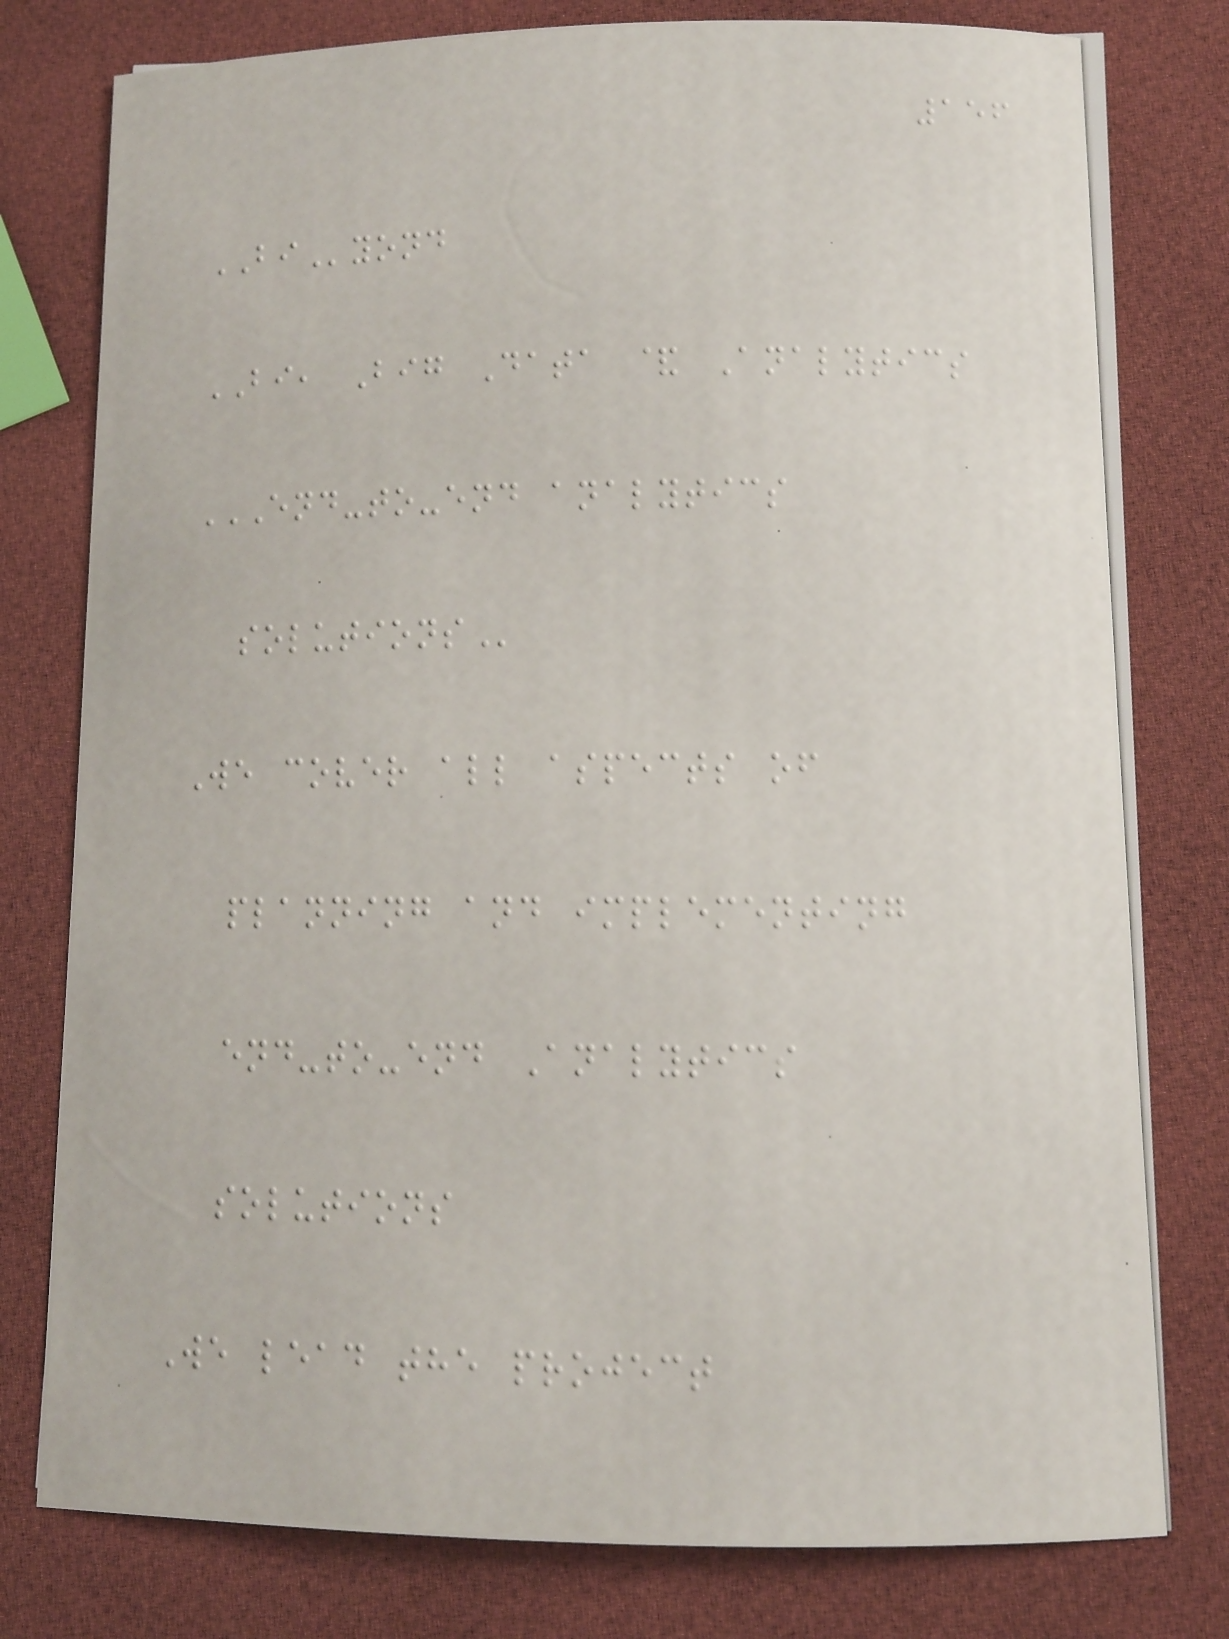156
BIyond
BI, Big Data & Analytics
END-TO-END ANALYTICS
SOLUTIONS
We cover all aspects of
planning and implementing
end-to-end Analytics
solutions
We lead the project
